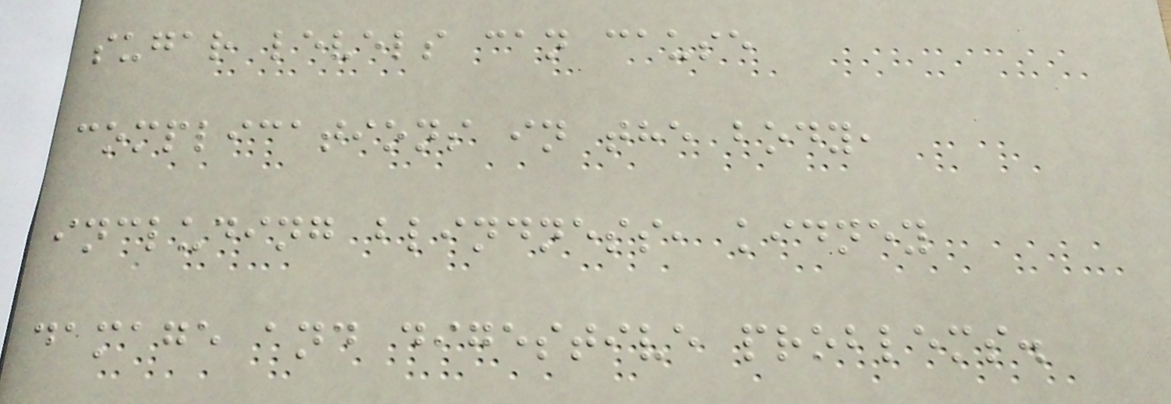sugar levels can cause
complications in the body,
including blindness, kidney
damage and digestive problems.
